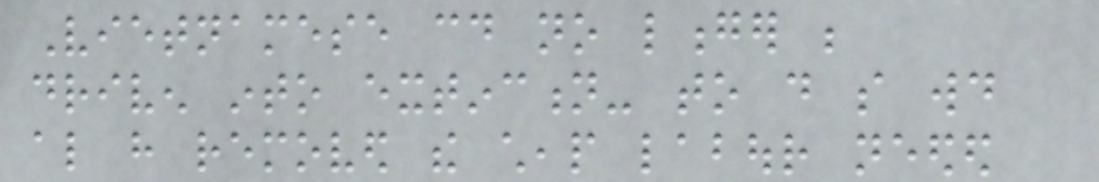Vietnamese could no longer be
driven into extinction- to do so would
also have removed the cheap labour needed
